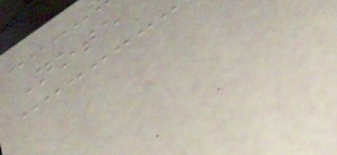Note
